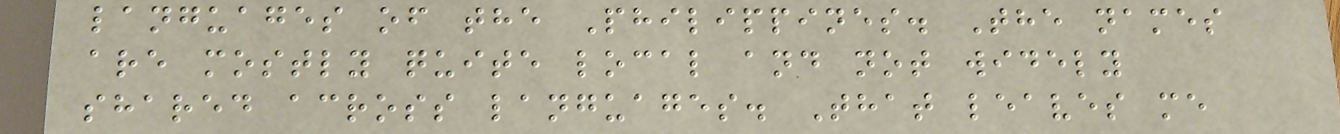languages of the Philippines. The names
are mostly quite local and not widely
shared across languages. That leaves me
